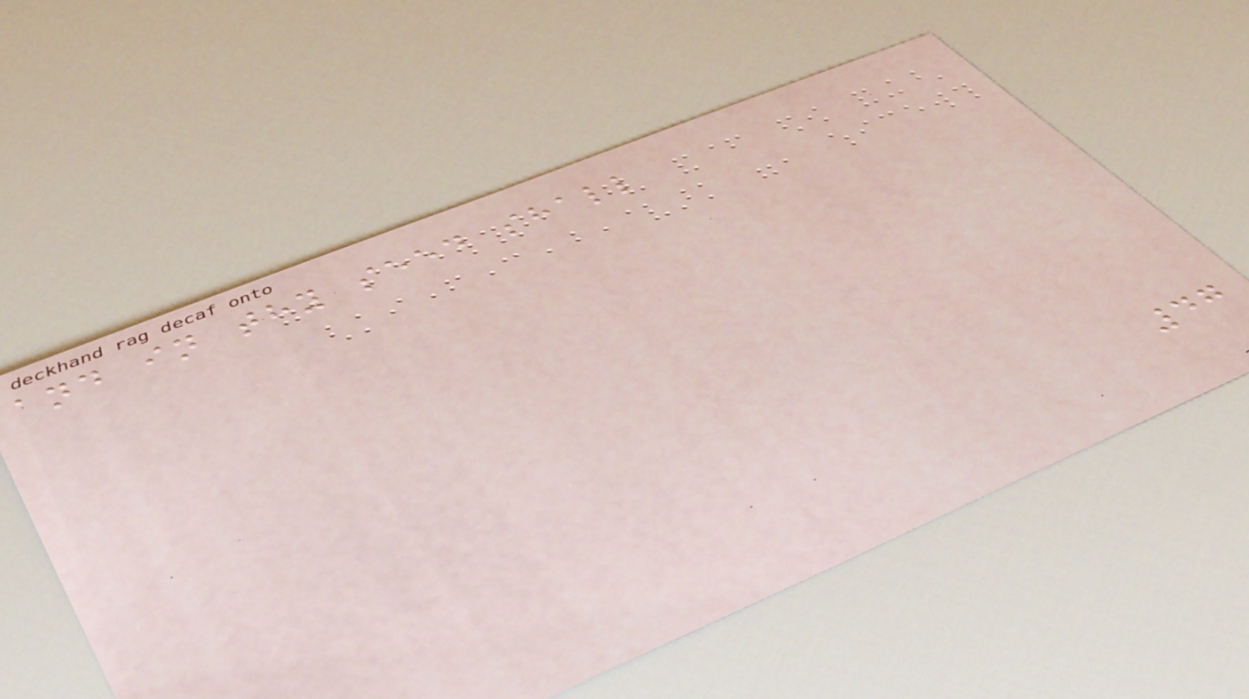and in thy seed shall
47
